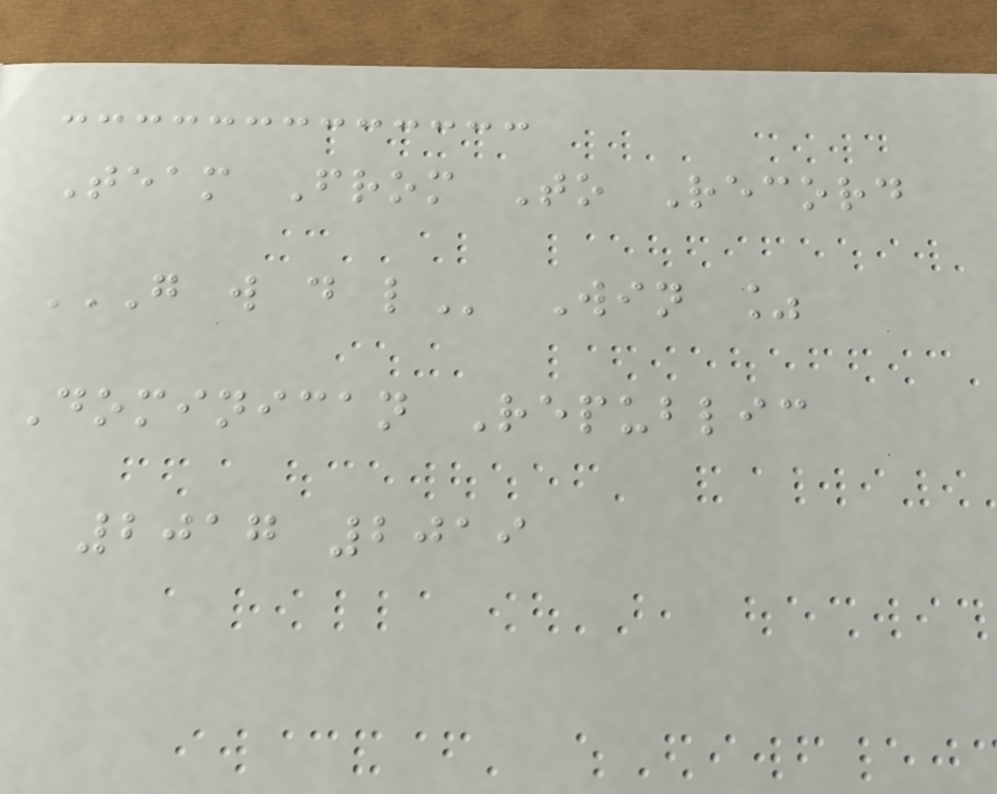Team From To Record
G W D L Win %
Dominican Republic
2017 2019
